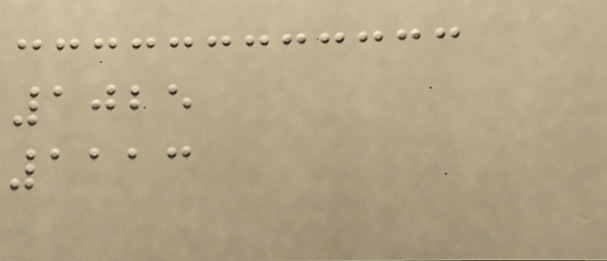1025
1113
